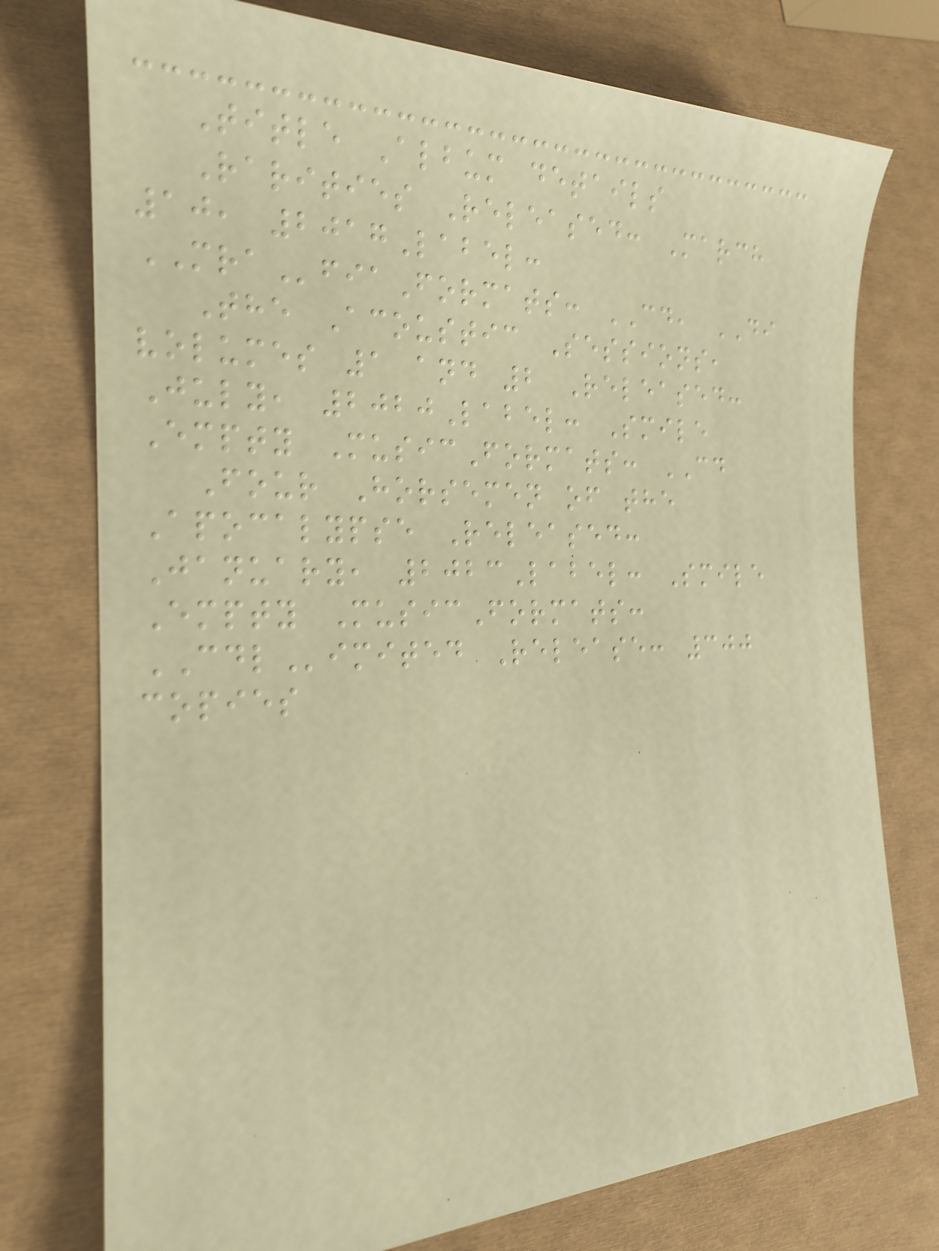Title Album details
Rarities Released: March
10, 2017Label:
MRAfiaFormats: CD, DI
The Acoustic Sessions,
volumes 1 and 2 Released:
July, 2020Label: Smile
Empty MusicFormats: CD
Four Horsemen of the
Apocalypse Released:
January, 2023Label: Smile
Empty MusicFormats:
CDLimited Release: 300
copies
